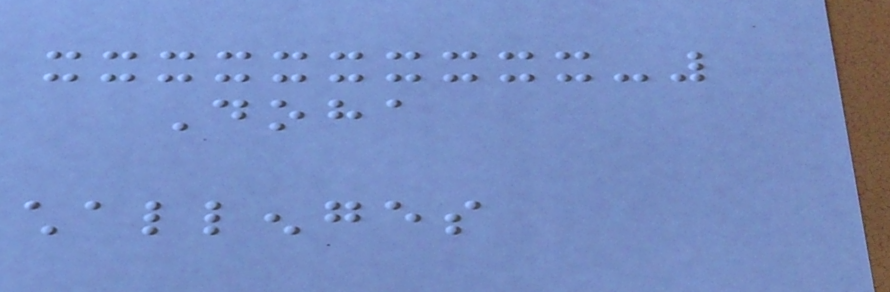Doha
challenges
